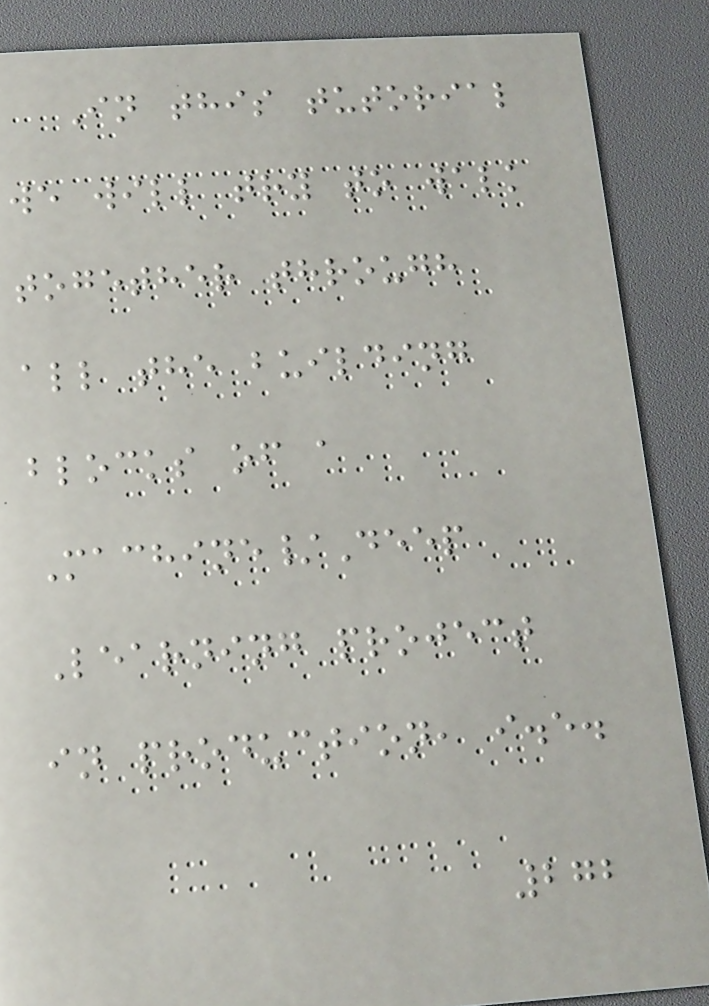In this tutorial
we will try to walk
together through
all the building
blocks of a
Machine/Deep
Learning project
in production, i.e.
272
